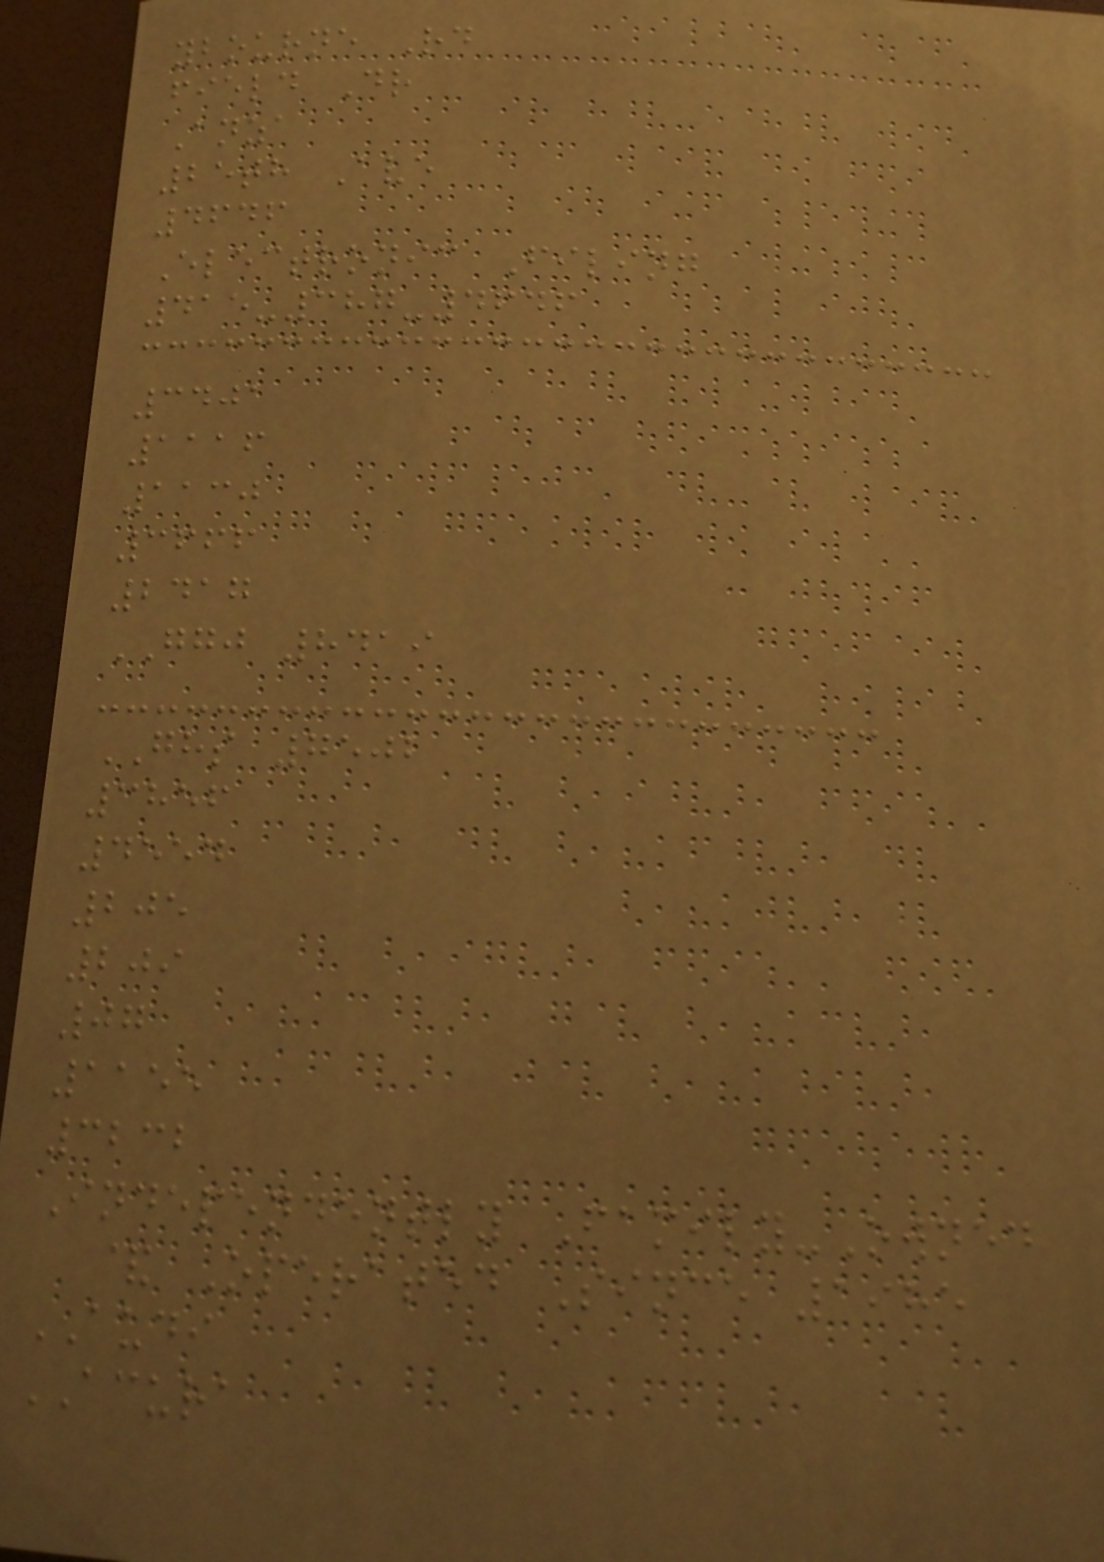ybourne Rd
field Dr
Anza
25th Ave
4646
Electronic Filing
415-387-4646
3401
1116
1130
3666
2417
GGJ 8419
GHS 7502
3856
4554
205
209
07
1155
3232
Independently Family-Owned
& Operated Since 1985
AUDI
ACURA
